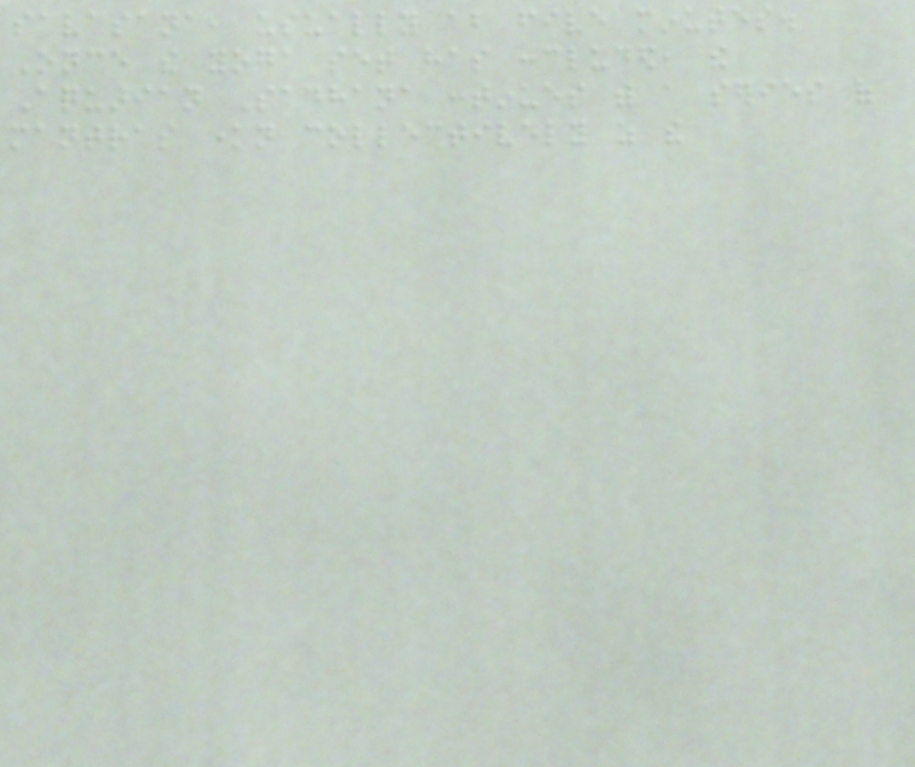savasana, usually about five minutes.
Once the yoga set has concluded, the
Aquarian Sadhana continues with a series of
mantras known collectively as the
